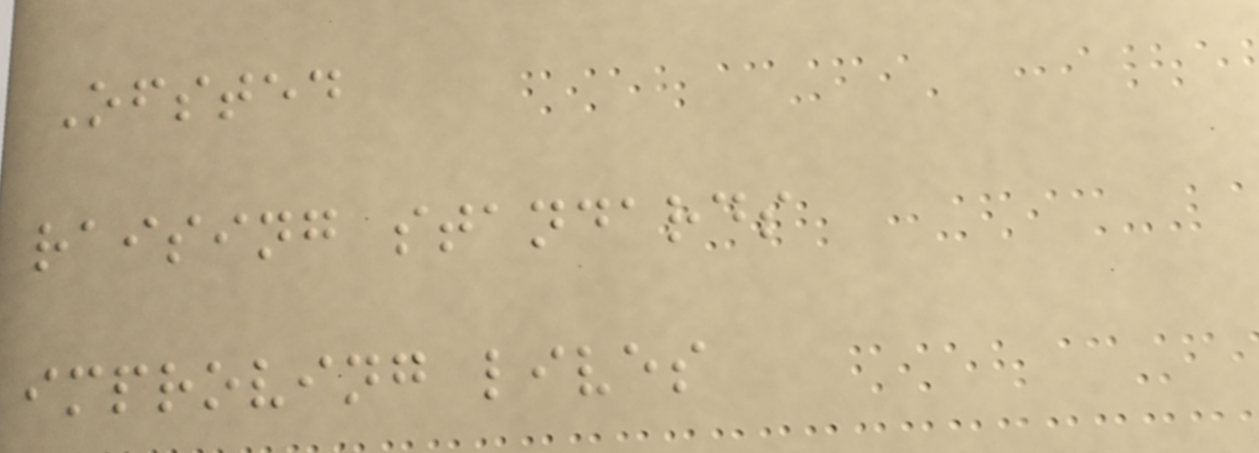Ofsted
raising standards
improving lives
